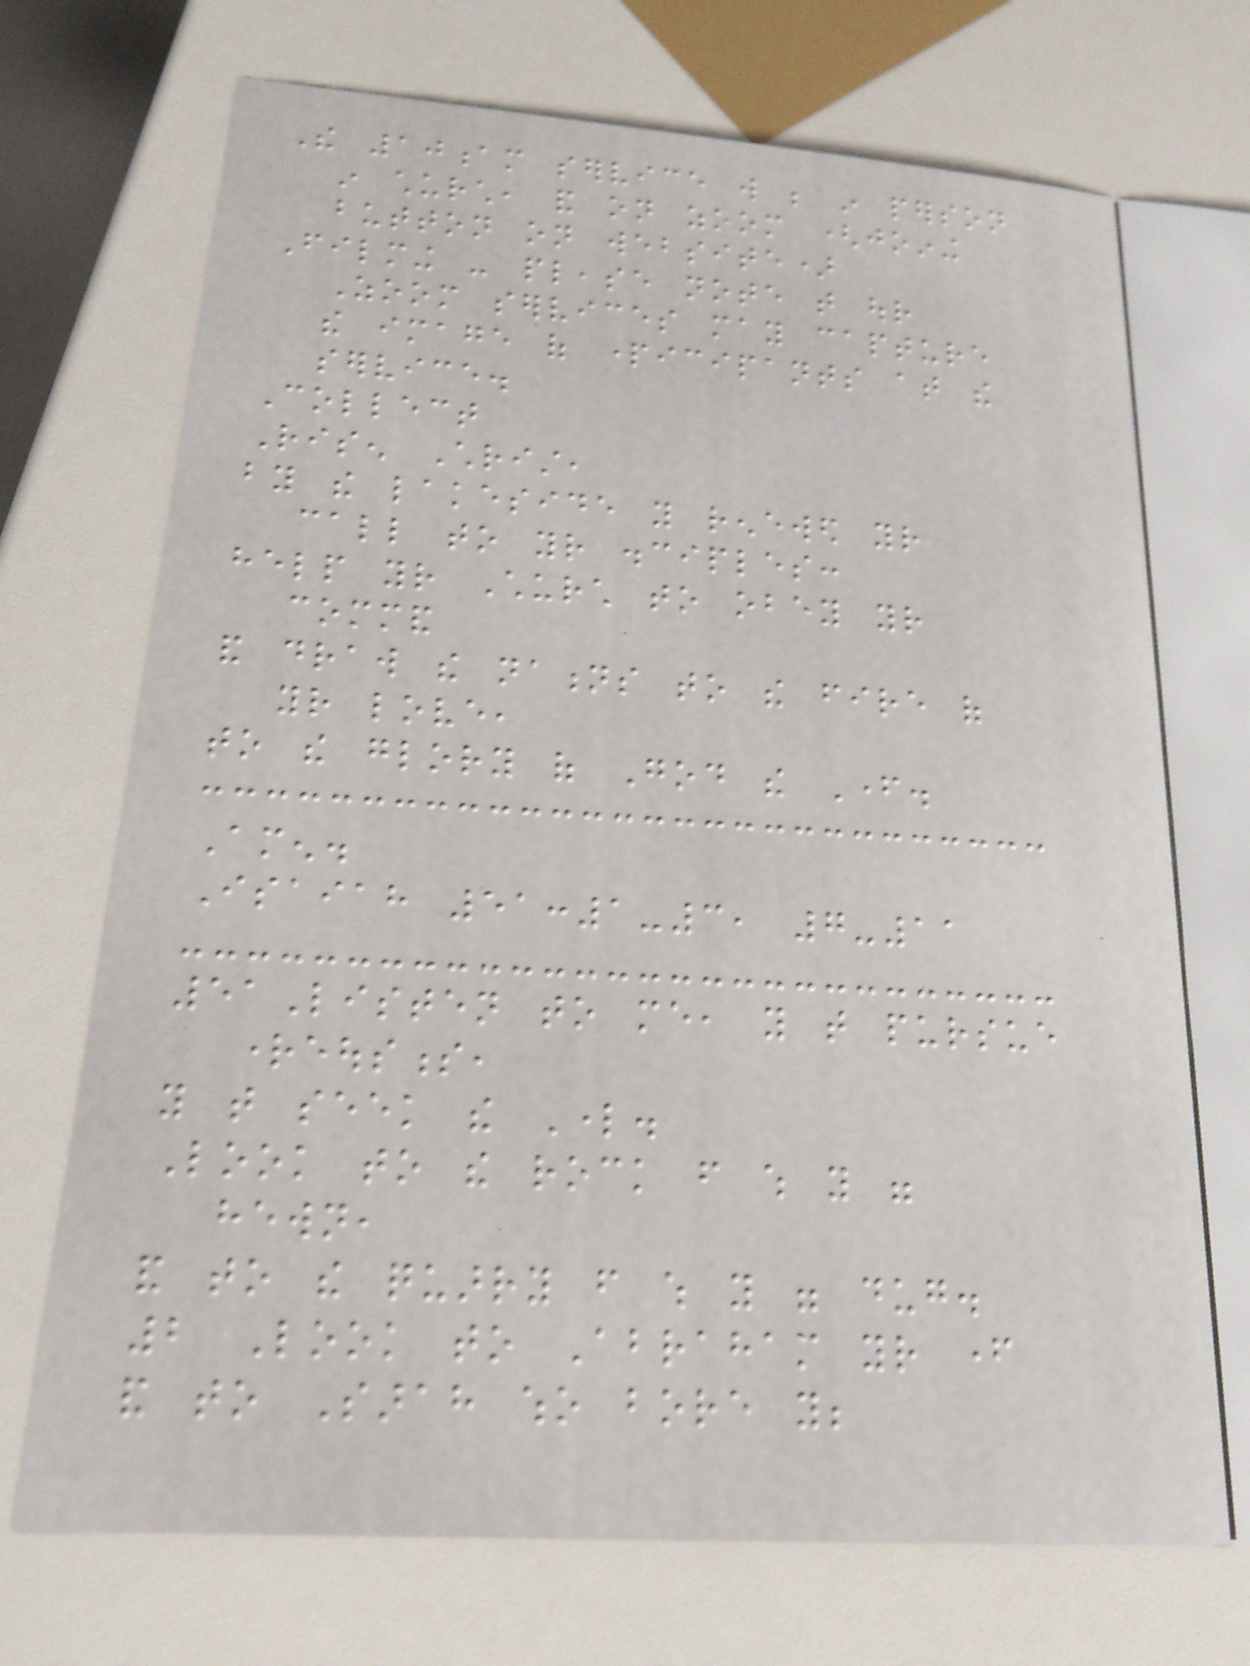The 10am service will be in person
in church, and on zoom (joining
button on website)
Filming - please note that our
Zoom services may capture
the image of participants at the
service.
Collect
Risen Christ,
by the lakeside you renewed your
call to your disciples:
help your Church to obey your
command
and draw the nations to the fire of
your love,
to the glory of God the Father.
Amen.
Isaiah 51:1-3, 7-11
51Listen to me, you that pursue
righteousness,
you that seek the Lord.
Look to the rock from which you were
hewn,
and to the quarry from which you were dug.
2 Look to Abraham your father
and to Sarah who bore you;
